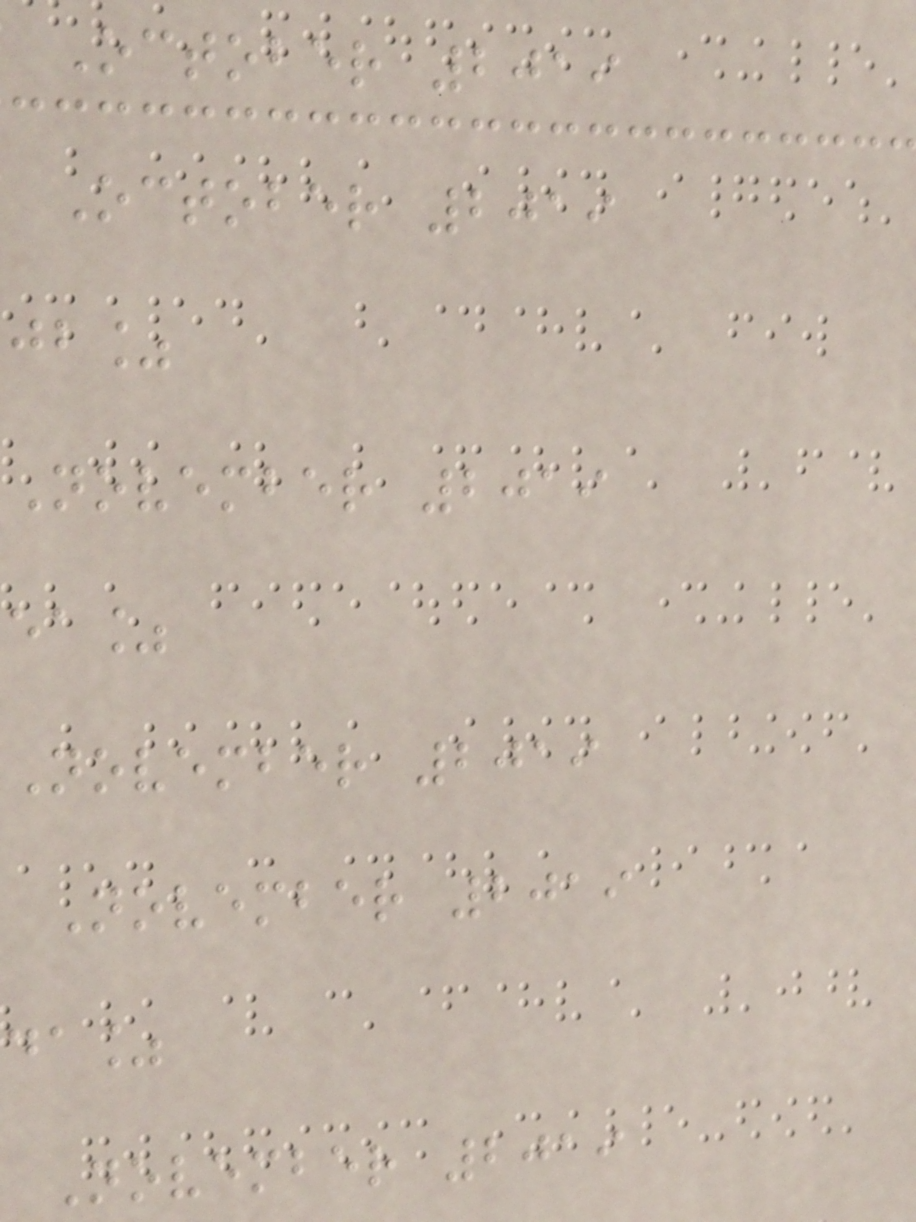October 2019
October 2019
jb%
November 2019
ea%
November 2019
November 2019
da%
November 2019
